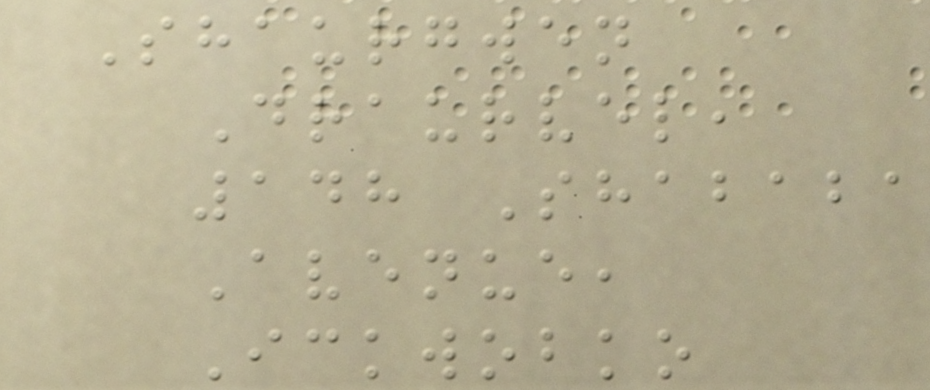Shaurgwen
Draurvel,
148 Shababa
Avenue,
Ickwobko
